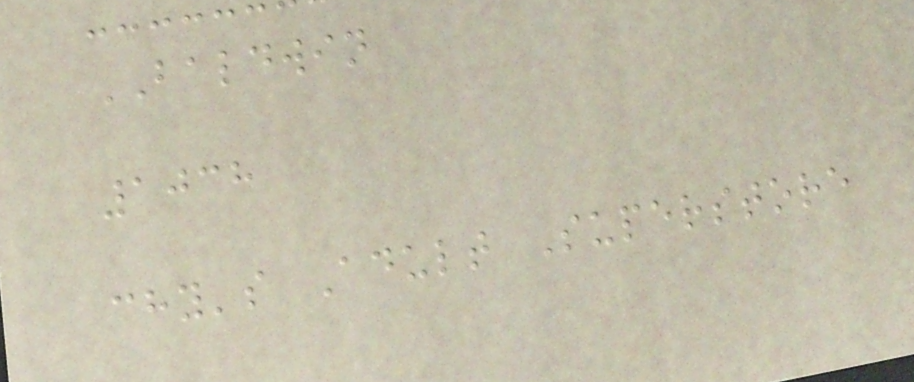BALDWIN
1038
chy's Adult Superstore
